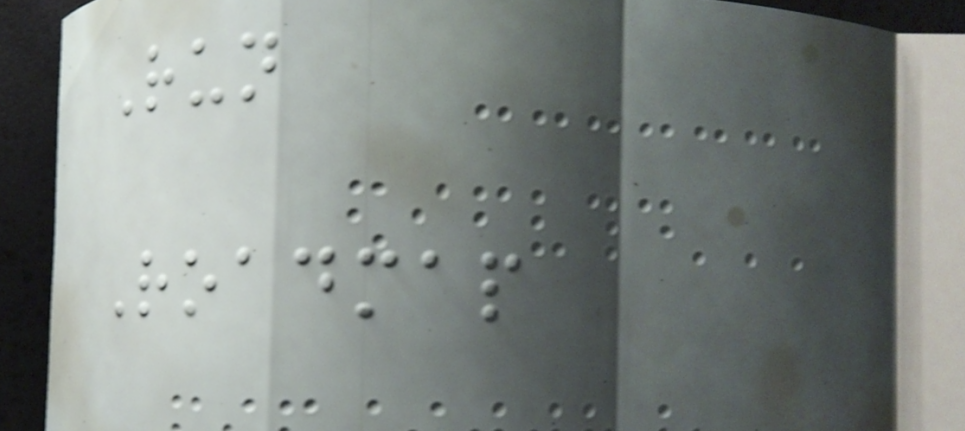Run
Roadmap
